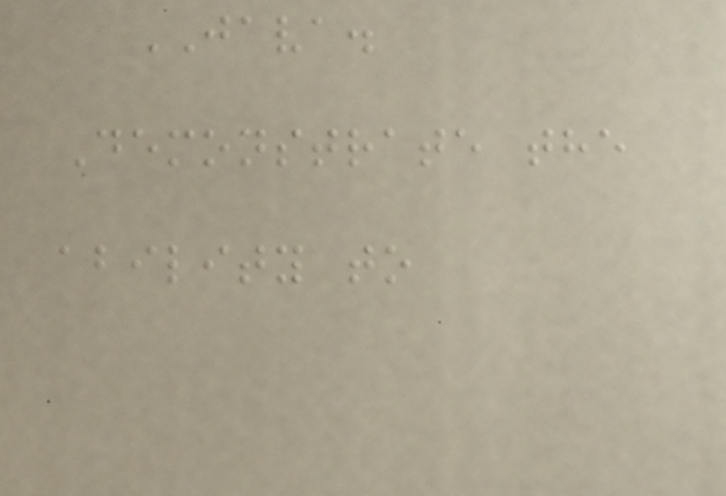JAVA.
Demonstrate the
ability to
